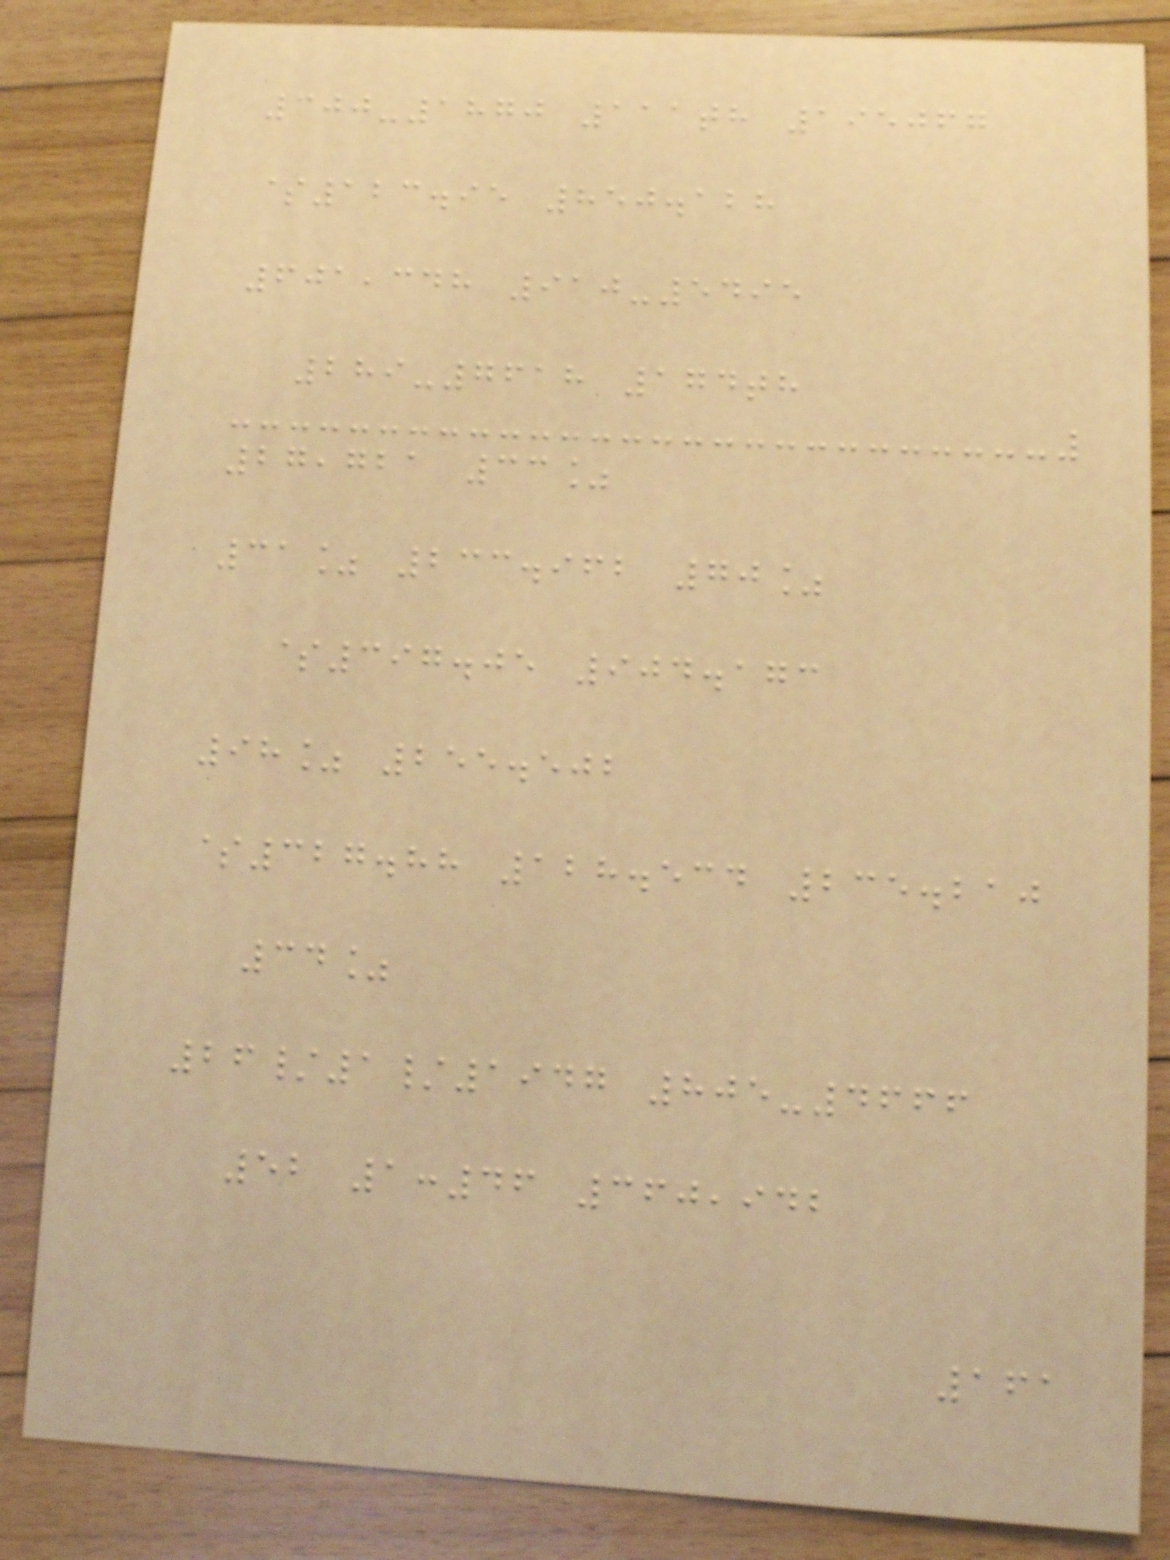300-1870 111th 195067
$123.95 850.128
601,348 910-5495
289-7618 174th
27,721 33%
31% 233.962 70%
$397.05 904.173
98% 255.502
$327.88 128.534 235.210
34%
26/1/1947 805-4666
52 1:46 360,942
161
